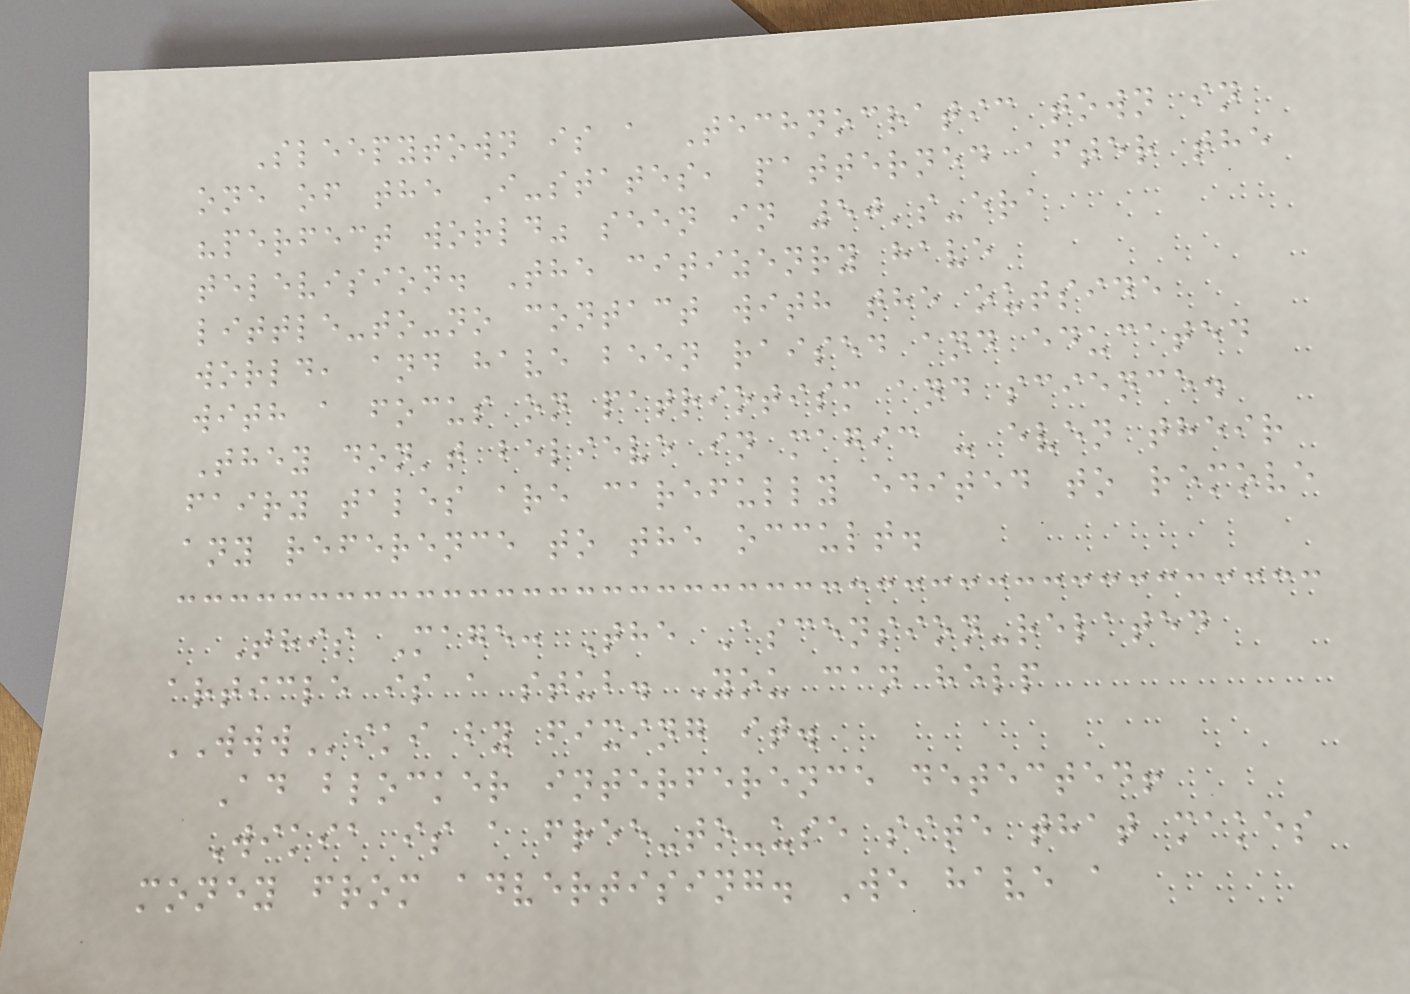Sleepytown is a Technocratic town in
one of the I-states, patterned after the
"perfect world" seen in 50's-era
television. The citizenry have
little-to-no contact with the outside
world, and have been raised and educated
with a focus on patriotism and science.
They don't believe in magic - even their
fairy tales are carefully edited to remove
any reference to the occult.
This Mage: The Ascension-related
article is a stub. You can help
WWWiki by fixing it.
Ad blocker interference detected!
Wikia is a free-to-use site that makes
money from advertising. We have a
